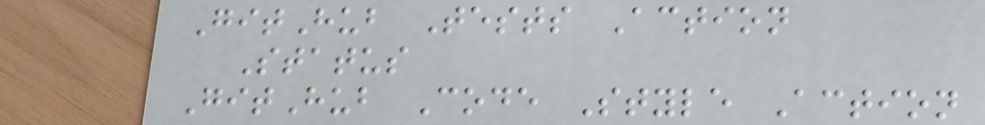GitHub Tests Action
Status
GitHub Code Style Action
